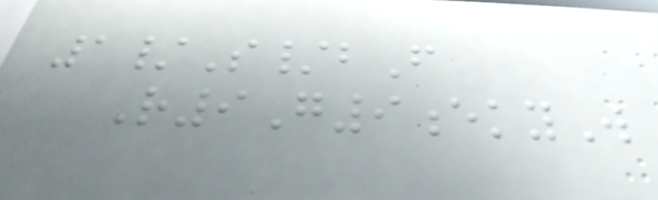1/S/bF
R9G9ekyW
